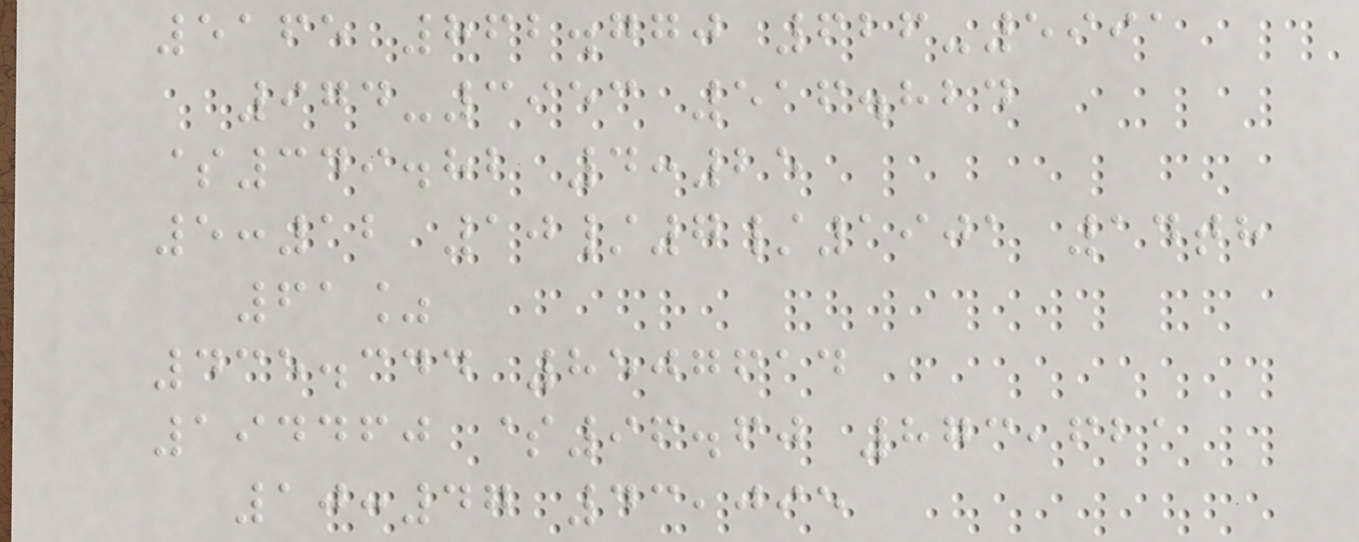5165 862.770 626-5991
974-3953 516.824
$349.82 4:25
5:12 10/7/1901 14th
61%
435.344 8507614
194460 $96.60 873,621
10:47 43,095
